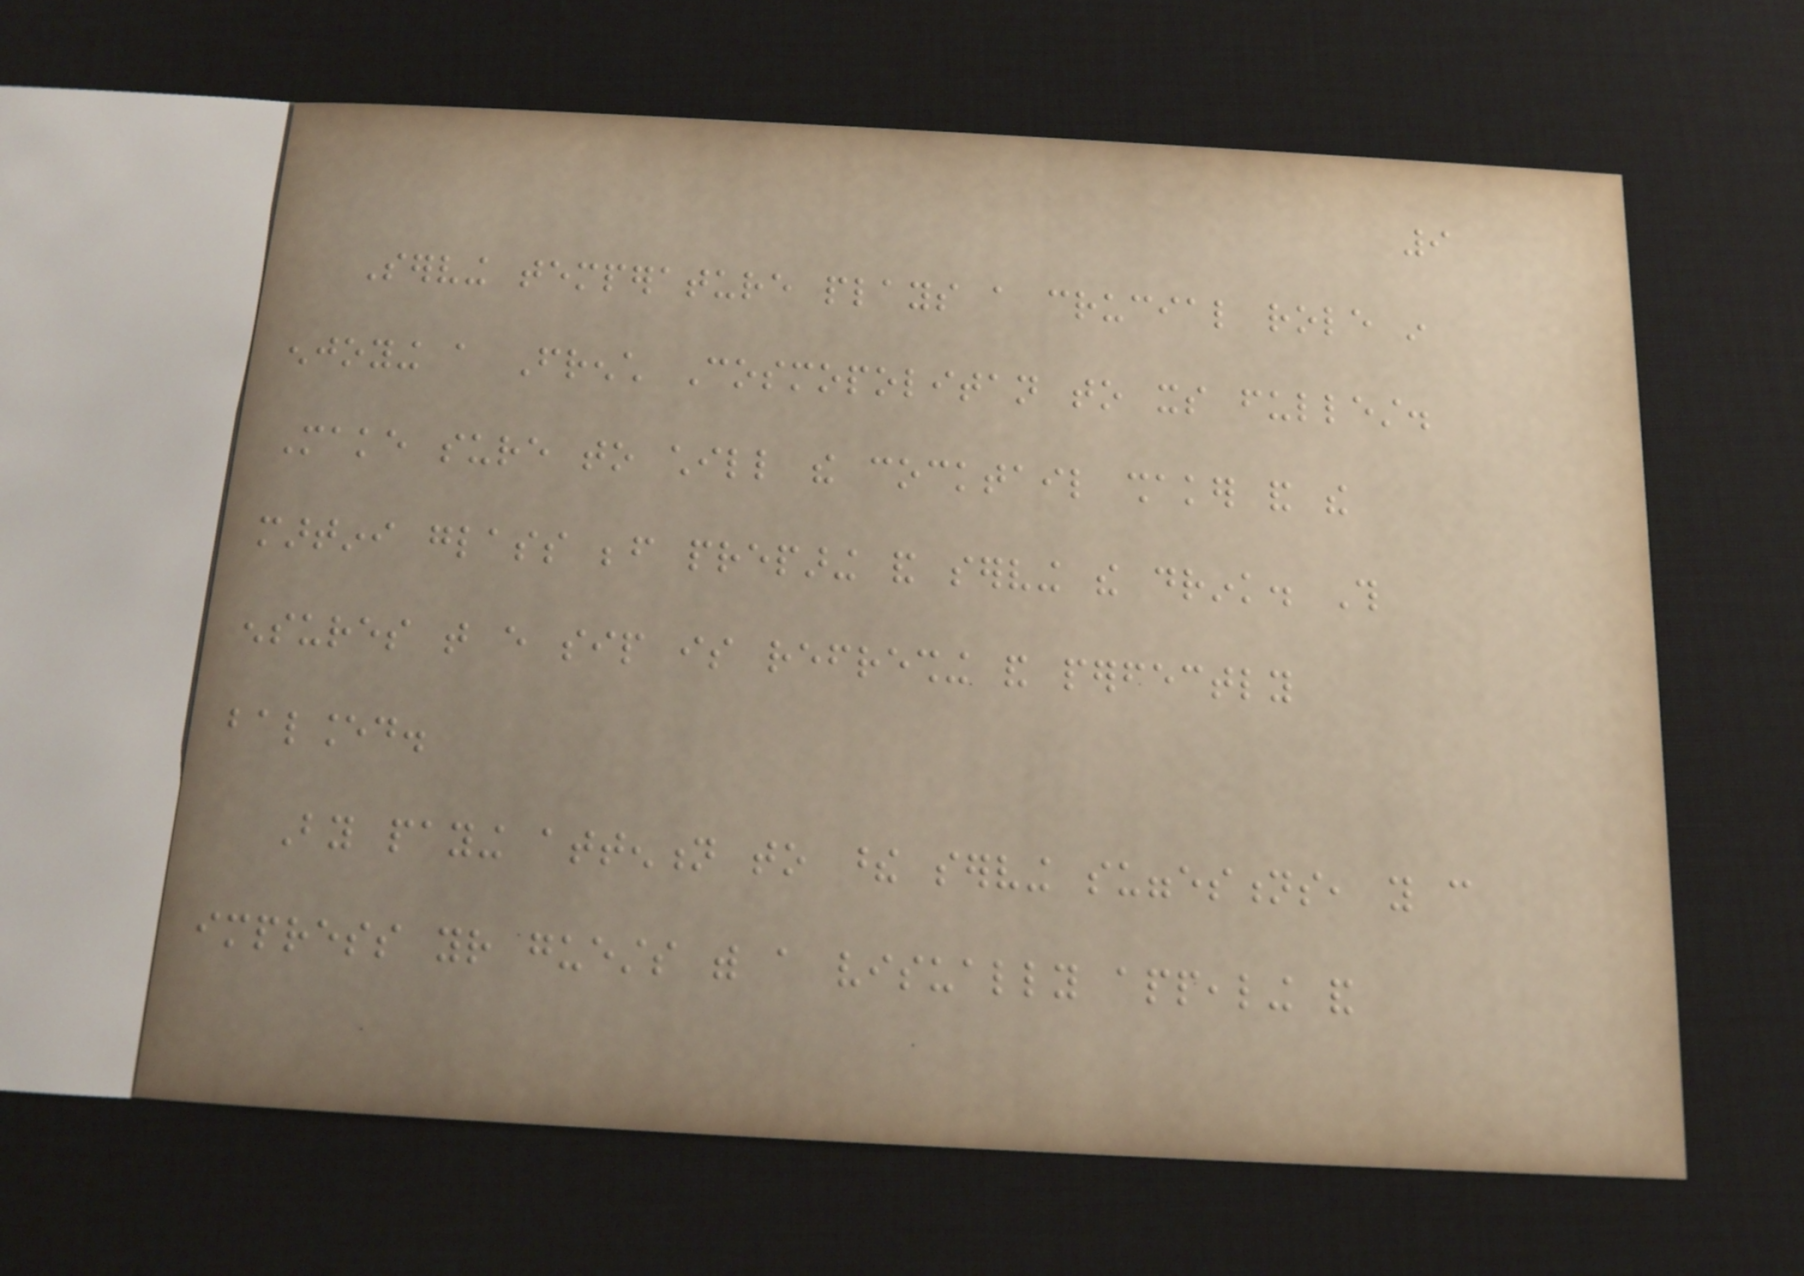9
Serving temperature plays a crucial role in
enjoying a French Cosmopolitan to its fullest.
Make sure to chill the cocktail shaker and the
martini glass before preparing and serving the drink. This
ensures that every sip is refreshing and perfectly
balanced.
By paying attention to these serving suggestions, you can
impress your guests with a visually appealing and
